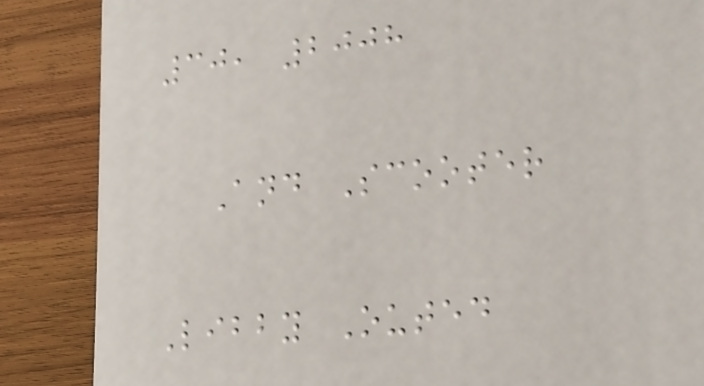30, 2008
And Scooter
Libby Outed
